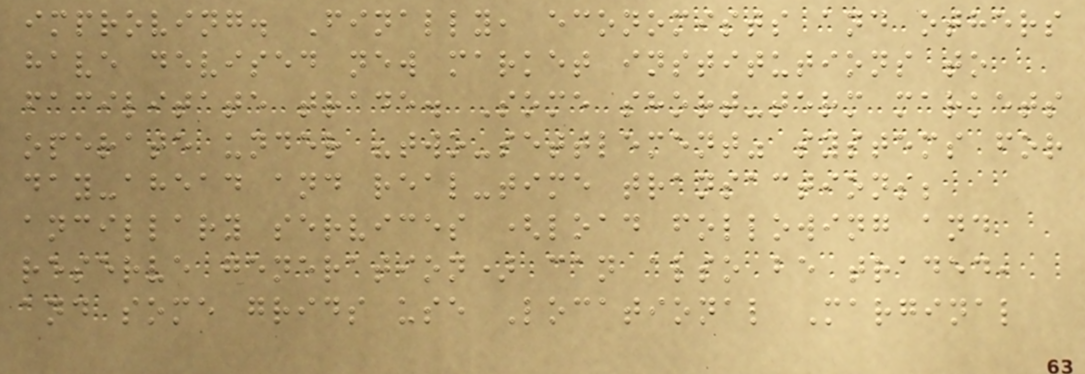improving. Finally, economists and others
have devised new market institutions to
facilitate trade. Some short-term markets
operate under "two-settlement" systems for
day-ahead and real-time transactions;
ancillary services (load following and
reserve generation) can also be traded,
and some grids use Locational Marginal
